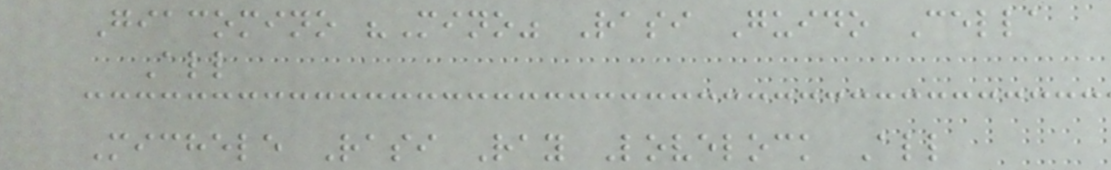Giacomino "Mino" Rasi Guido Cella
All
Michele Rasi Ray Lovelock All
